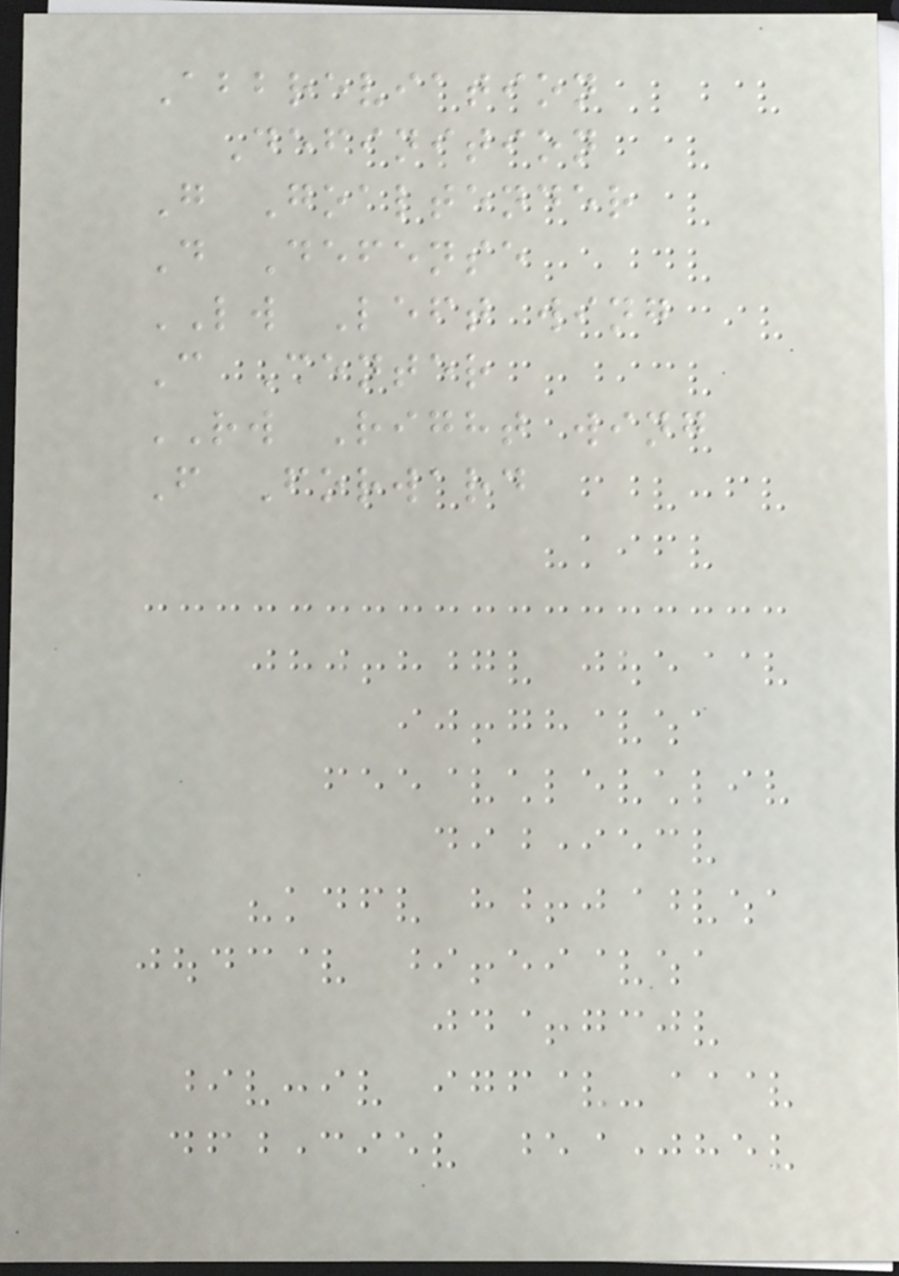Abbreviation
Definition
G Goaltender
D Defense
LW Left wing
C Center
RW Right wing
F Forward
